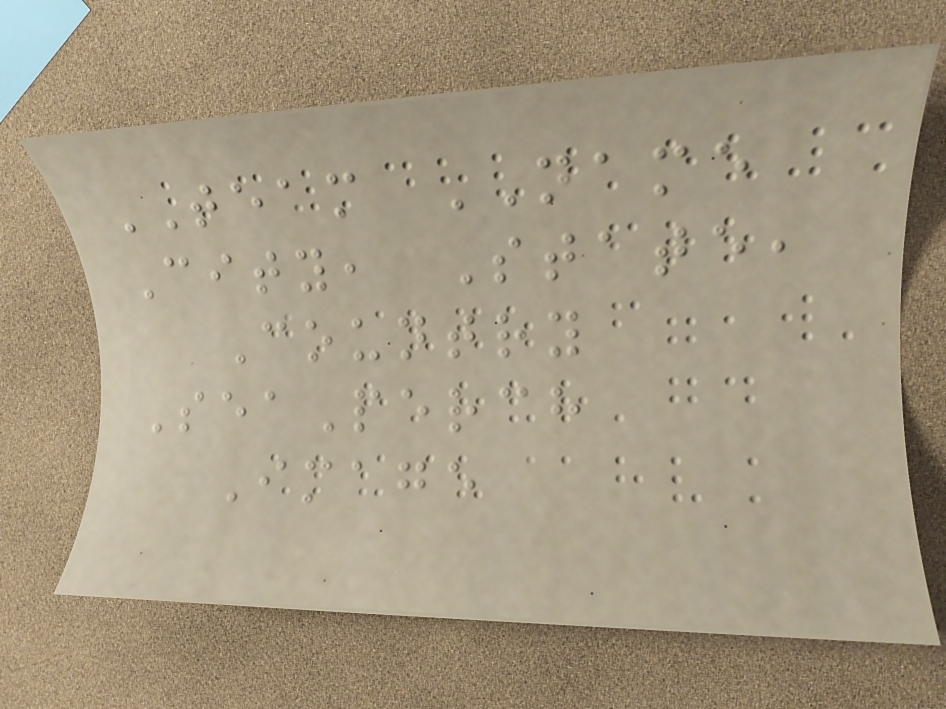TEAM NAME
City, State,
Country
SeaPerch
Image
